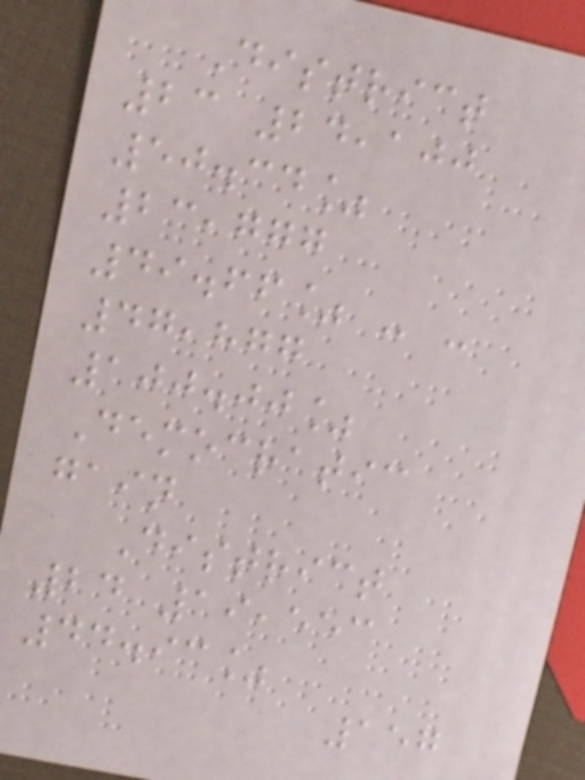District
23 24,100
50.34%
23,777
49.66% - -
47,877
100.00%
Democratic
gain
District
24 19,553
44.93%
157
